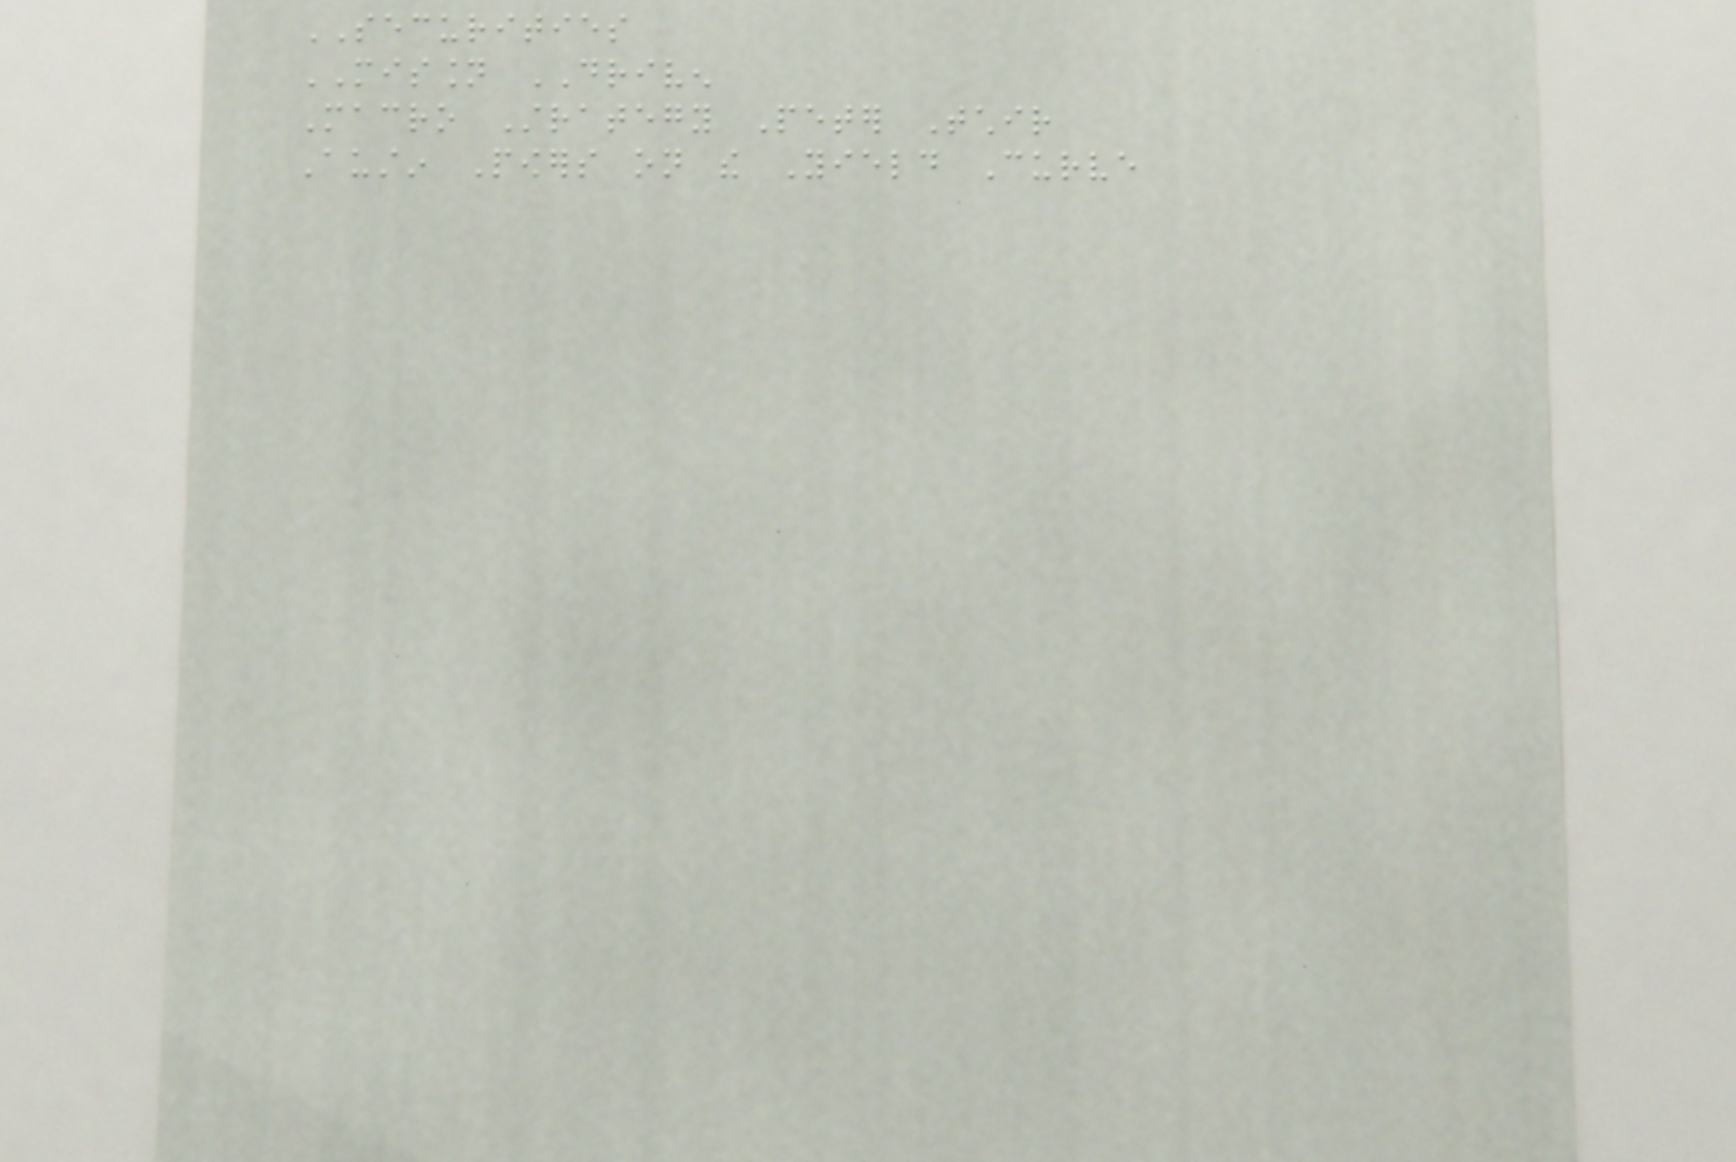SECURITIES
MISSION DRIVEN
Macro Strategy Peter Tchir
Austin Powers on the Yield Curve
